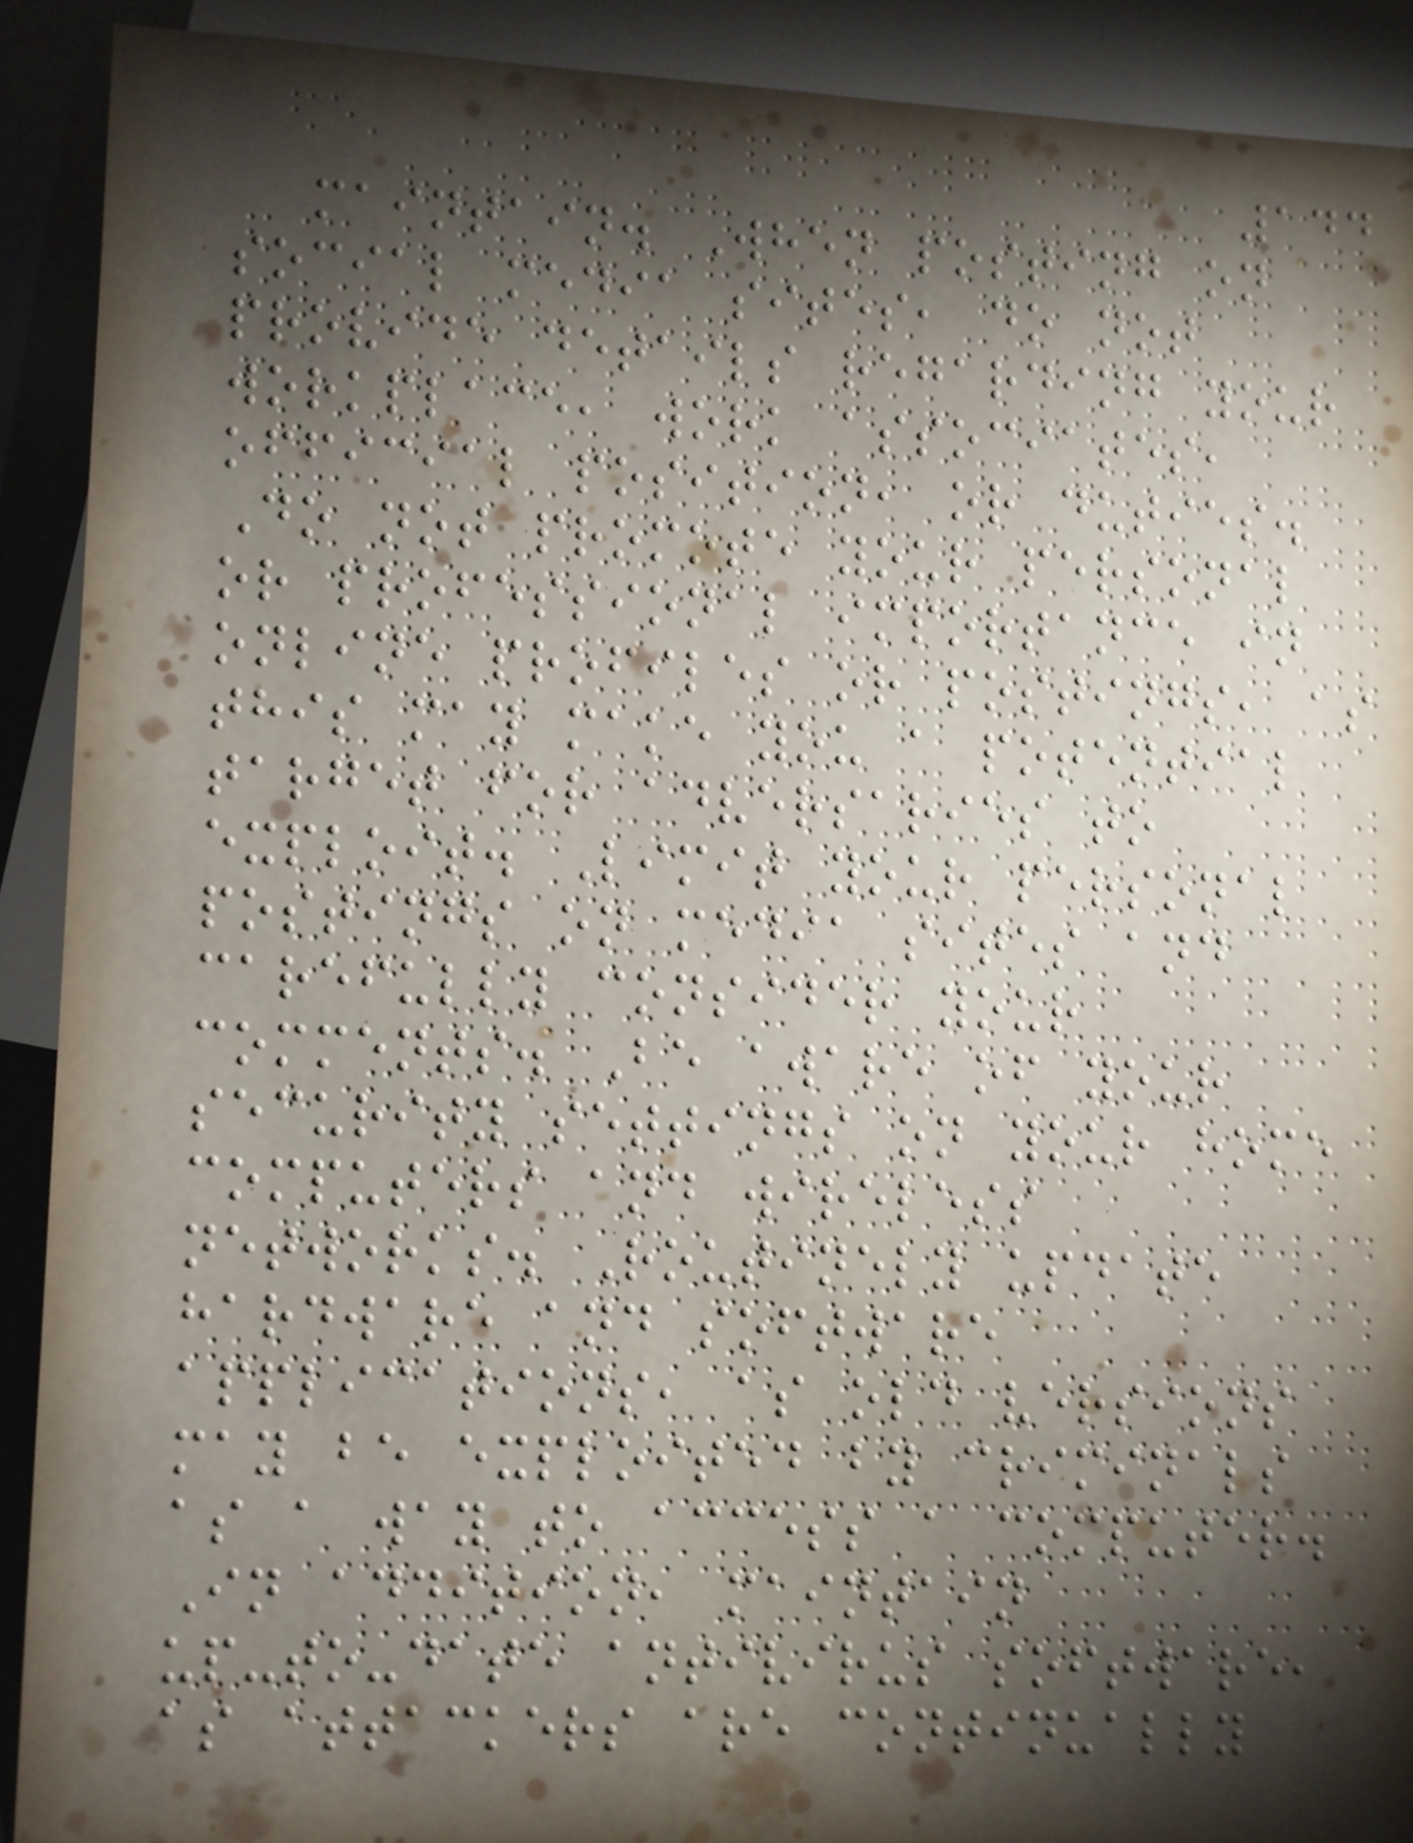144
maintain. When posting on
social media sites, do not
provide details regarding your
workplace, work associates,
official position, or duties.
Do not promote your personal
or professional importance in
online profiles or postings, as
this may make you a potential
target for adversaries to
exploit. Limit your personal
postings on media sites and
carefully consider your
comments. Be aware of your
security settings on your home
computers and wireless
networks. Routinely update
hardware and software
applications, as old versions
may be exploited by criminals
as a way to access a computer.
In addition, maintain
up-to-date antivirus software,
as attackers are continually
